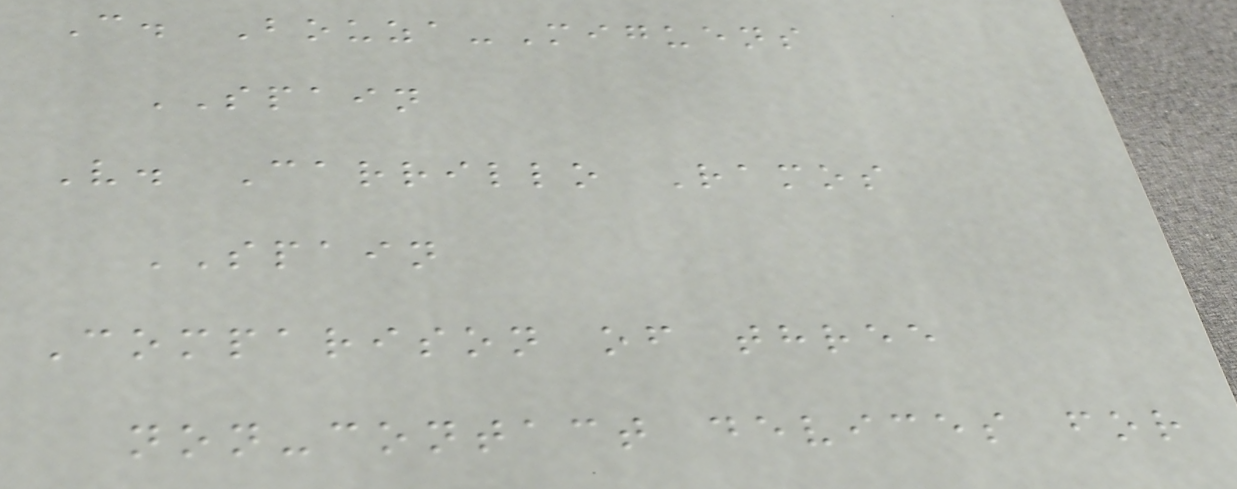C. Bouza-Miguens
SPAIN
V. Carrillo Ramos
SPAIN
Comparison of three
non-contact devices for
